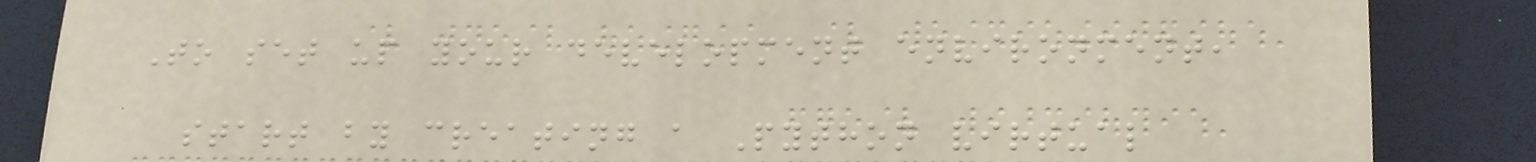To set up your development environment,
start by creating a Python virtual
